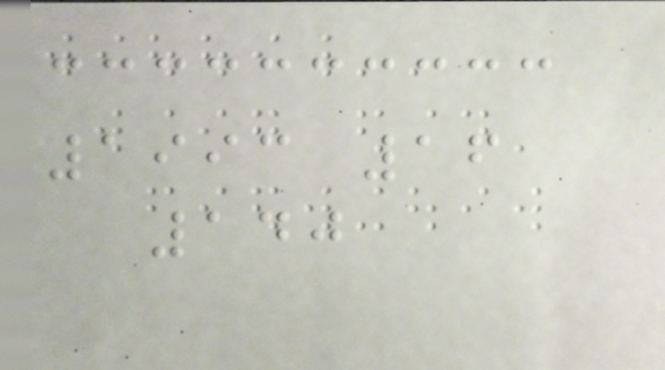1993 16
140
